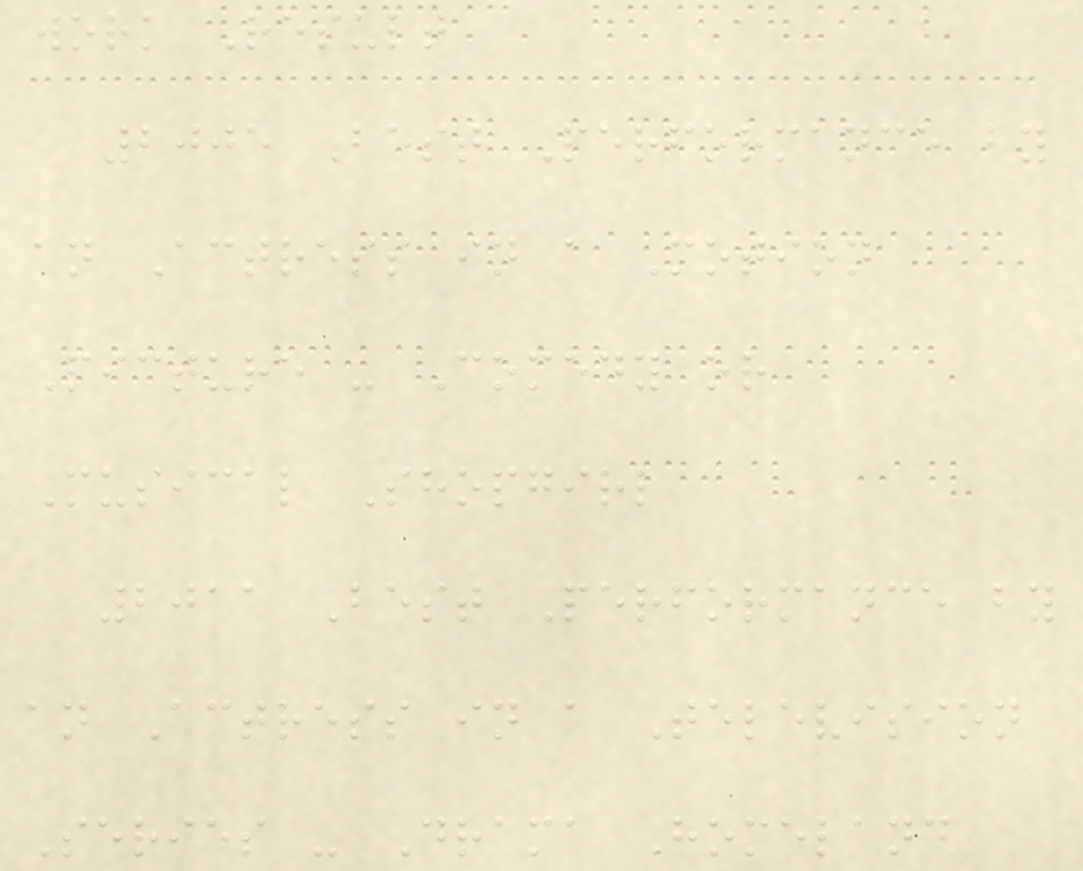work Result
2005 Best Performance by
an Actress in a Motion
Picture - Comedy or
Musical Shopgirl
2011 Best Performance by
an Actress in a Television
Series - Drama Homeland
